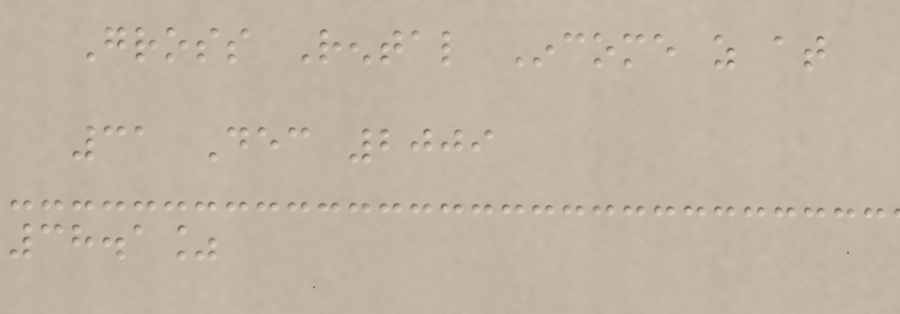Gross Rental Income as at
31 Dec 2009
38.1%
